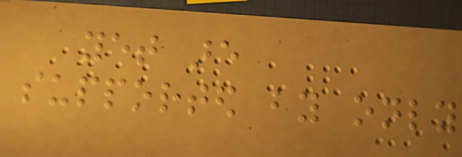yet are
supported by only
